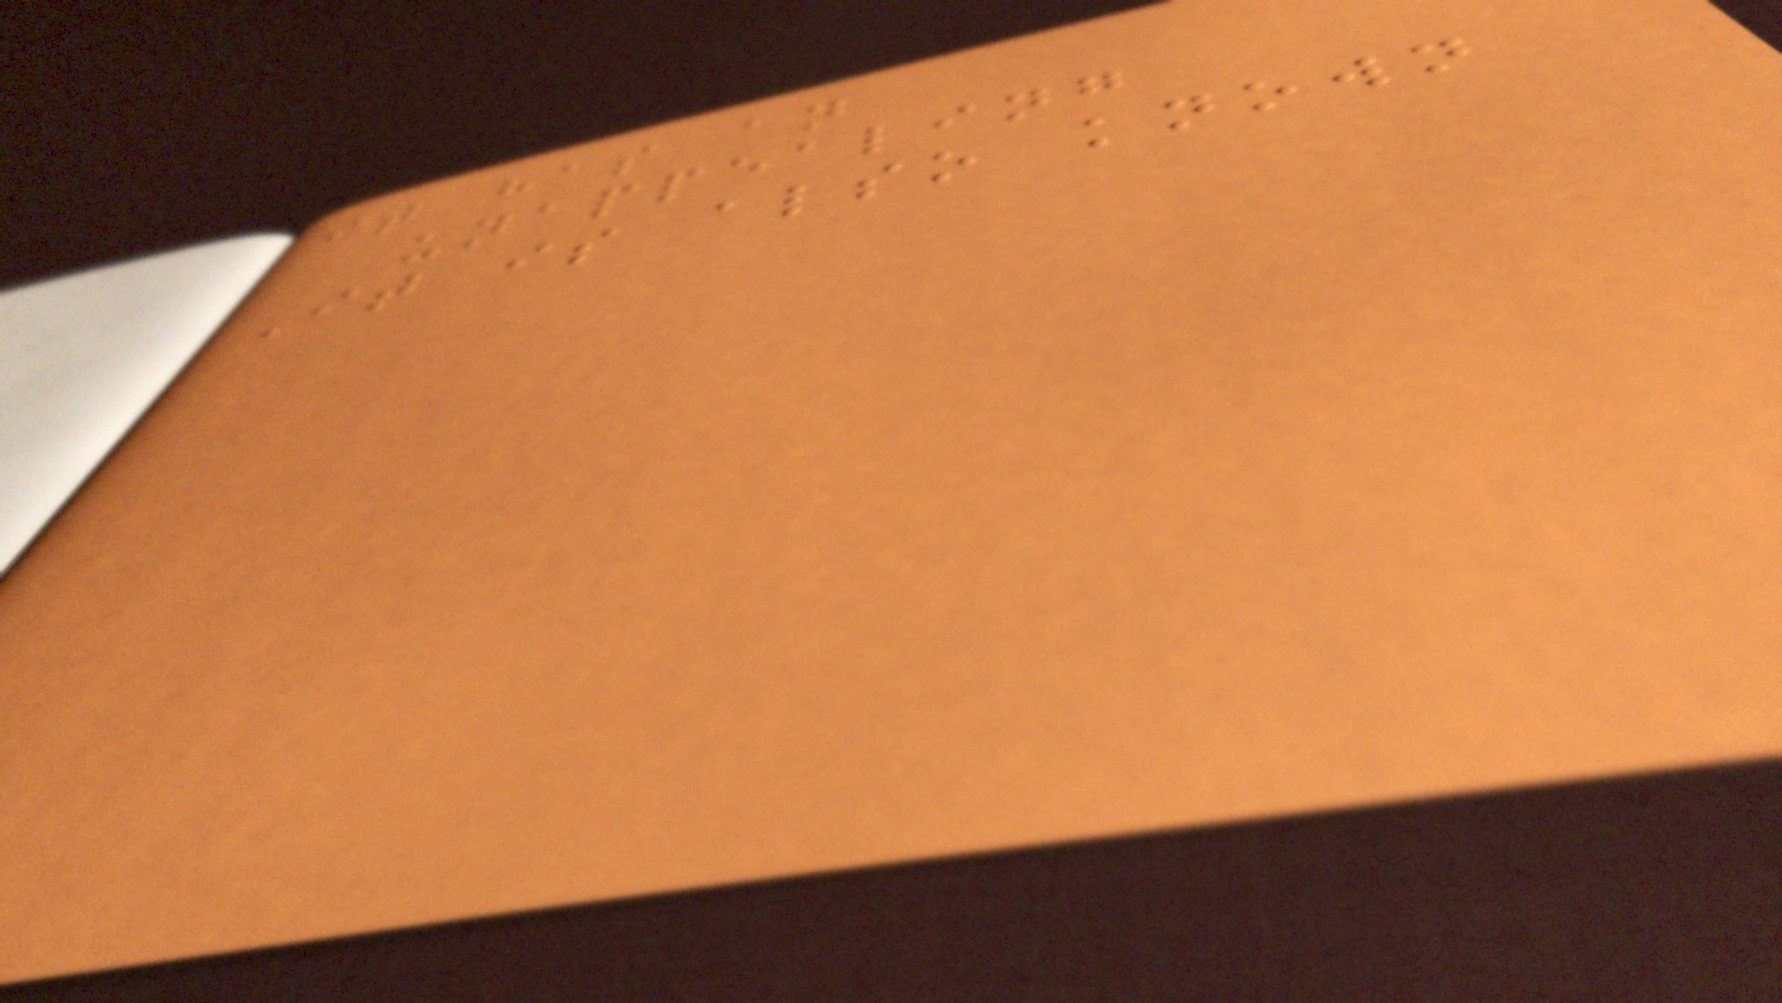it has an
unappealing
It is also known
